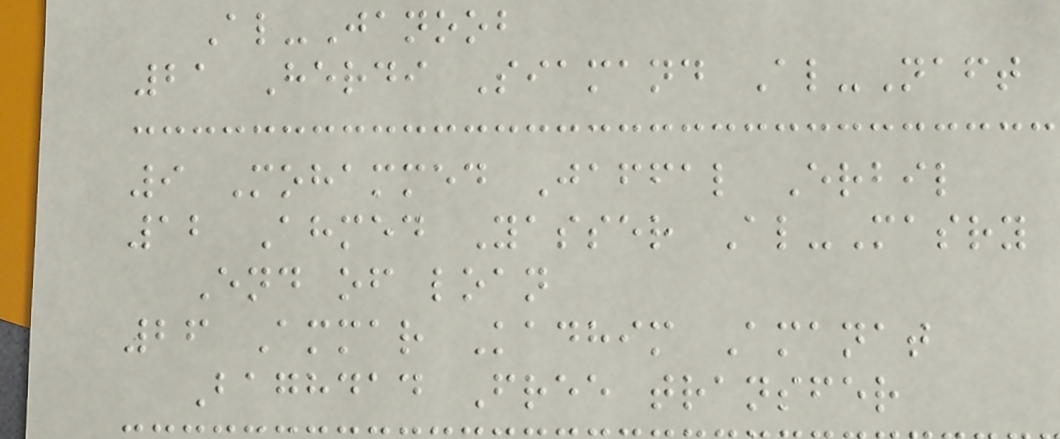Al-Janoob
21 Herdi Siamand Al-Naft
9 Mohammed Jaffal Erbil
12 Ahmed Yasser Al-Masry
End of loan
26 Ammar Kadhim Amanat
Baghdad Free transfer
